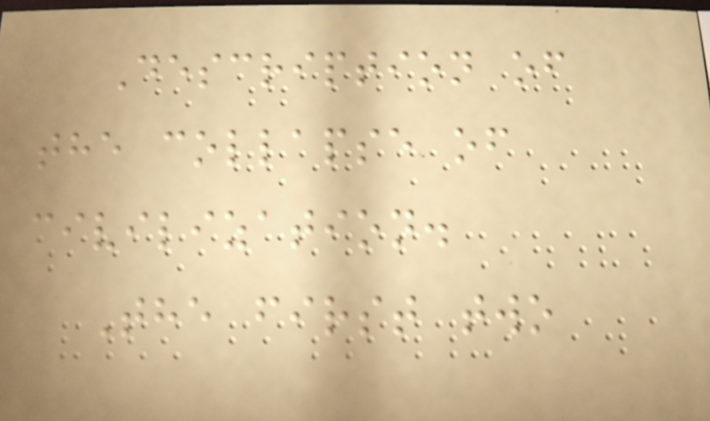Description of
the collapse of
civilization.
The first two
